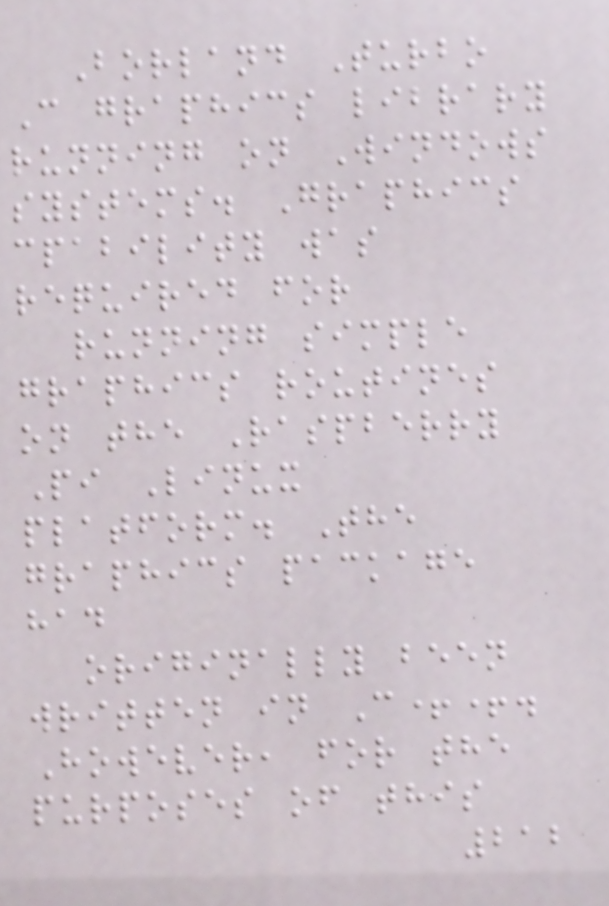Borland Turbo
C graphics library
running on Windows
systems. Graphics
cpability was
required for
running simple
graphics routines
on the Raspberry
Pi Linux
platform. The
graphics package
had
originally been
written in C++.
However, for the
purposes of this
212
